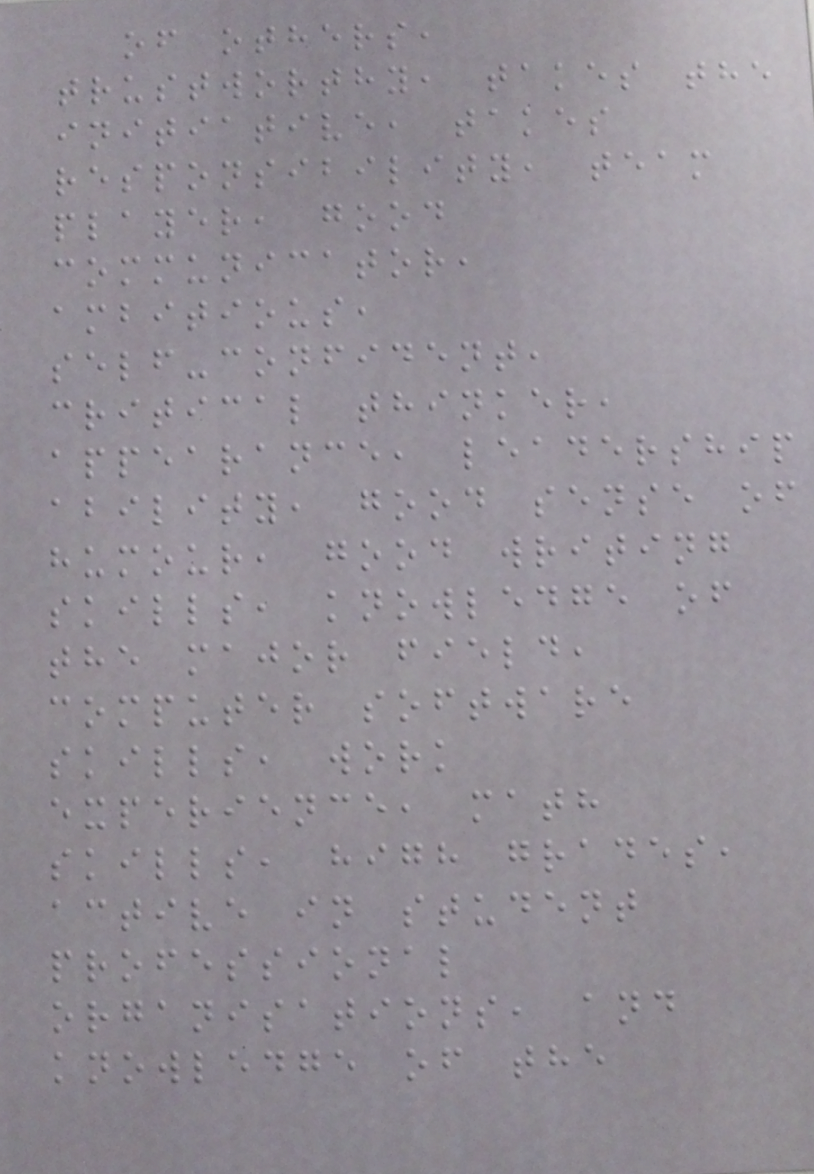of others,
trustworthy, takes the
initiative, takes
responsibility, team
player, good
communicator,
ambitious,
self-confident,
critical thinker,
appearance, leadership
ability, good sense of
humour, good writing
skills, knowledge of
the major field,
computer software
skills, work
experience, math
skills, high grades,
active in student
professional
organisations, and
knowledge of the
